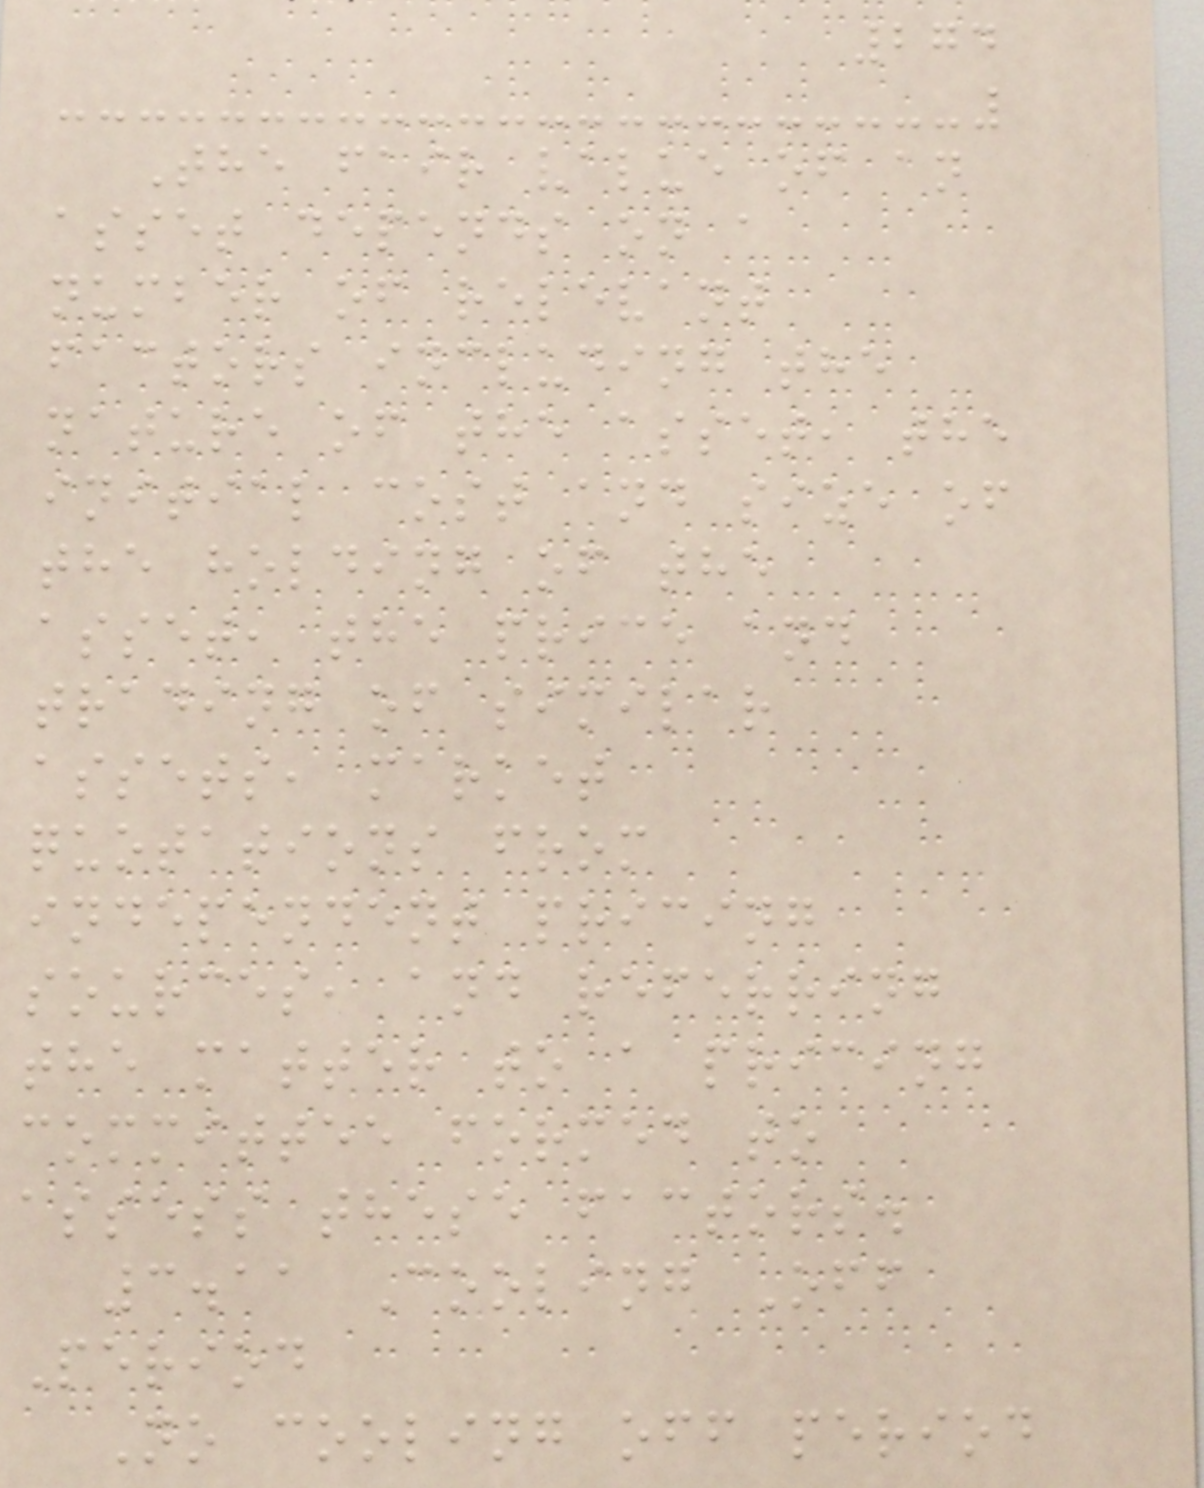274
The fair value of an
asset depends on a
number of relevant
factors including the
nature of the asset, the
initial cost and size of
the holding of the
asset, the price and
trading of similar
assets, market
quotations from
independent pricing
sources, and referring
the matter to a pricing
committee formed to
assess these factors.
3.11 Cooling Off
Period
No cooling off period
